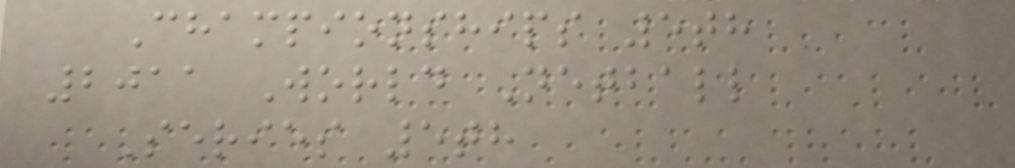Championships 5th
2011 World Netball
Series 5th
